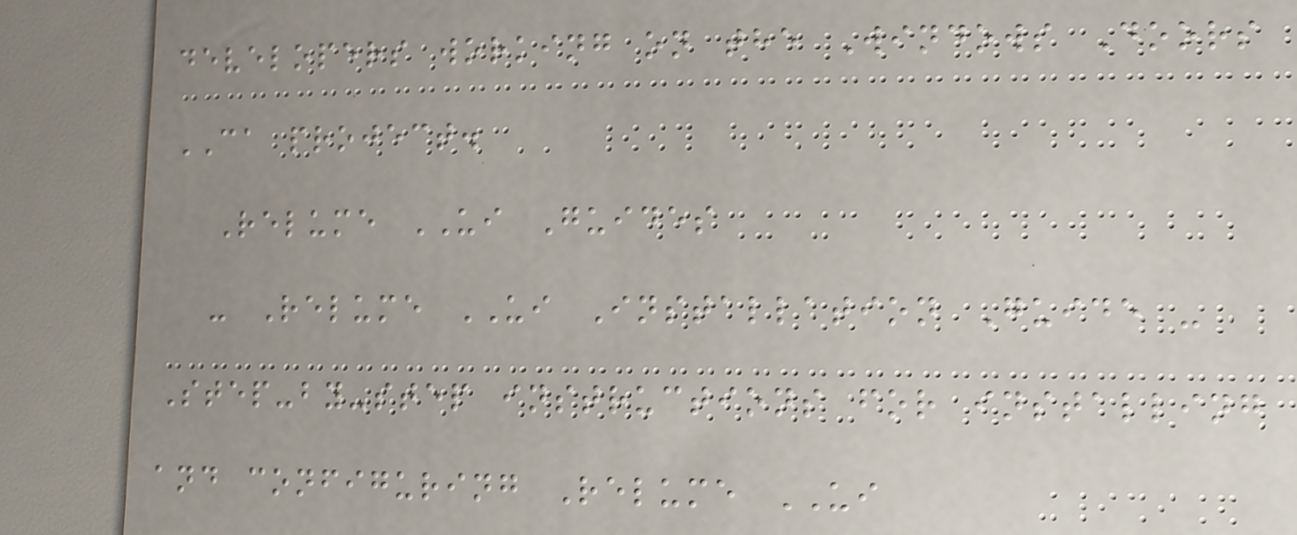developers working on the Windows Doors
CA project.
Relume UI Guides
- Relume UI Installation Guide -
Step-by-step instructions for installing
and configuring Relume UI
